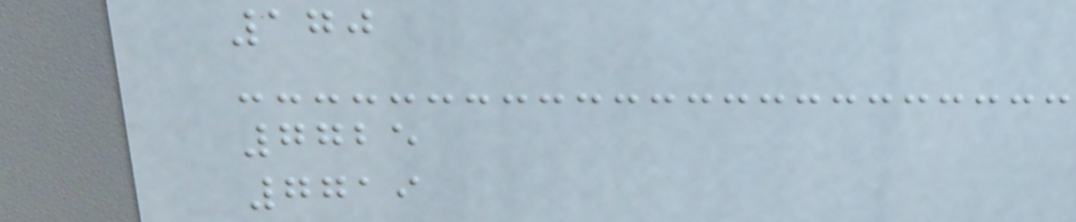170
7725
7719
